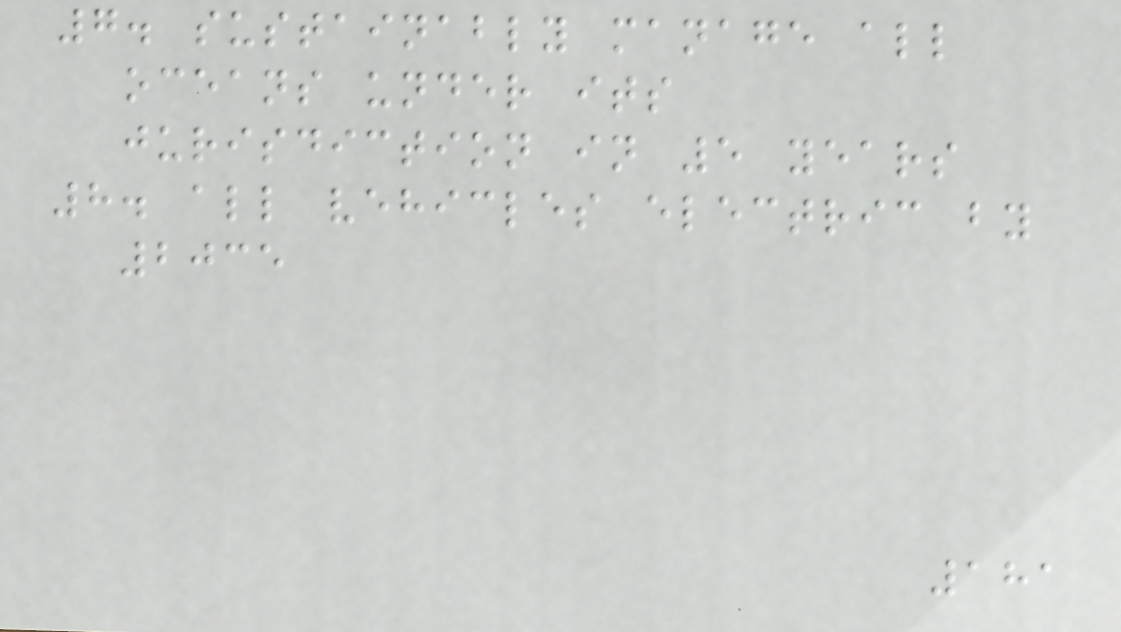7. sustainably manage all
oceans under its
jurisdiction in 5 years
8. all vehicles electric by
2035
181
